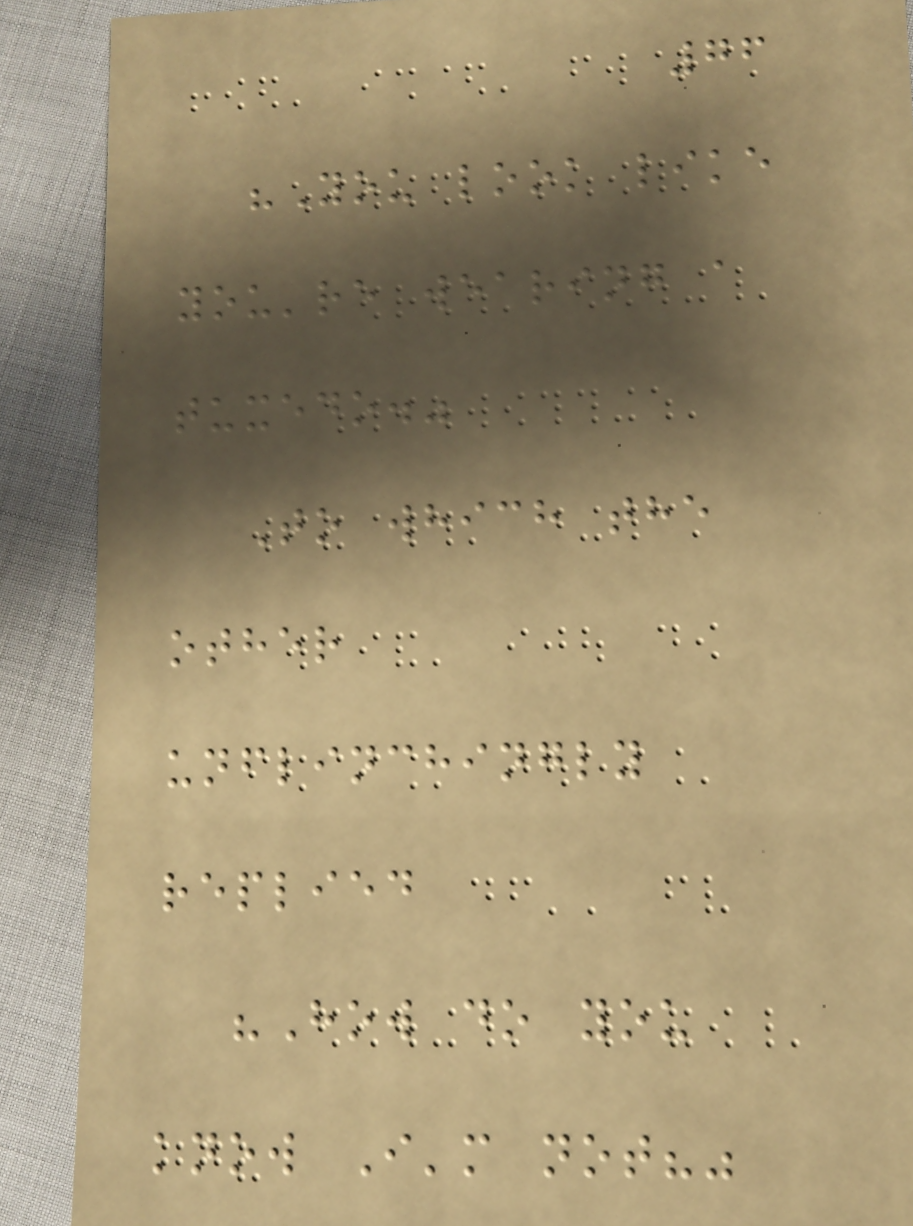76
"You look like
you're wearing a
tuxedo."
To which the
other
unflinchingly
replied
"How do you
know I'm not?"
